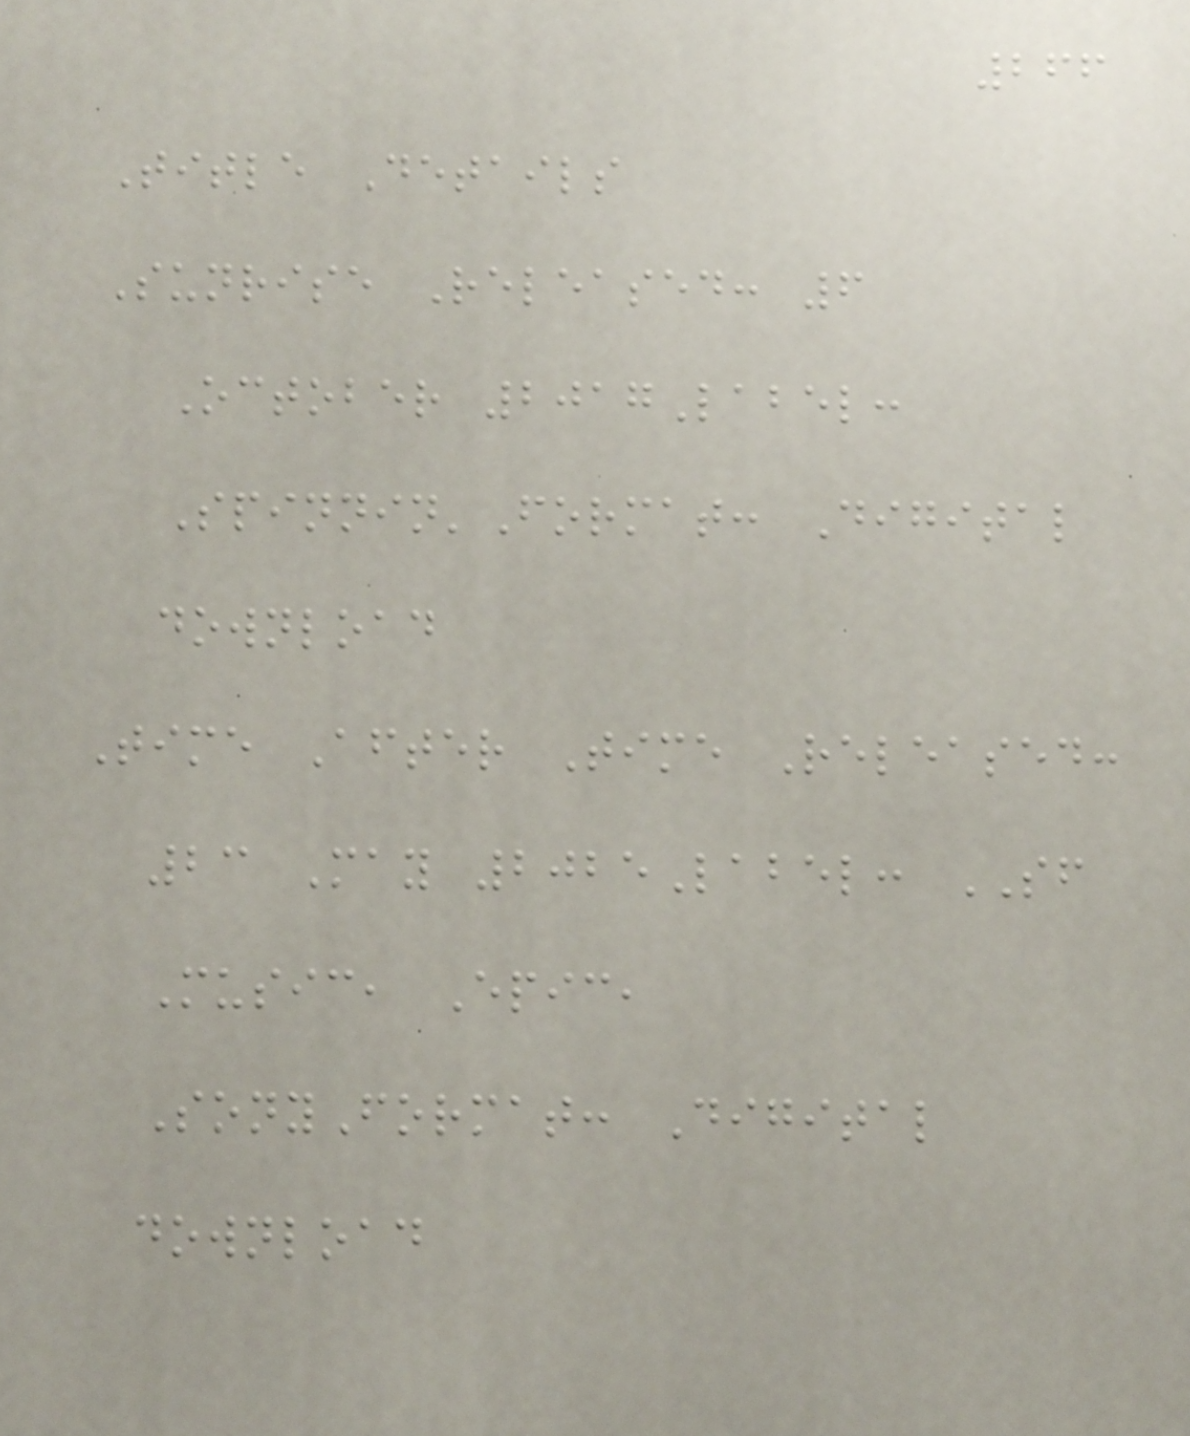266
Title Details
Sunrise Released: 6
October 2017Label:
Spinnin'Format: Digital
download
Time After Time Released:
23 May 2025Label: SF
Music, Epic,
SonyFormat: Digital
download
